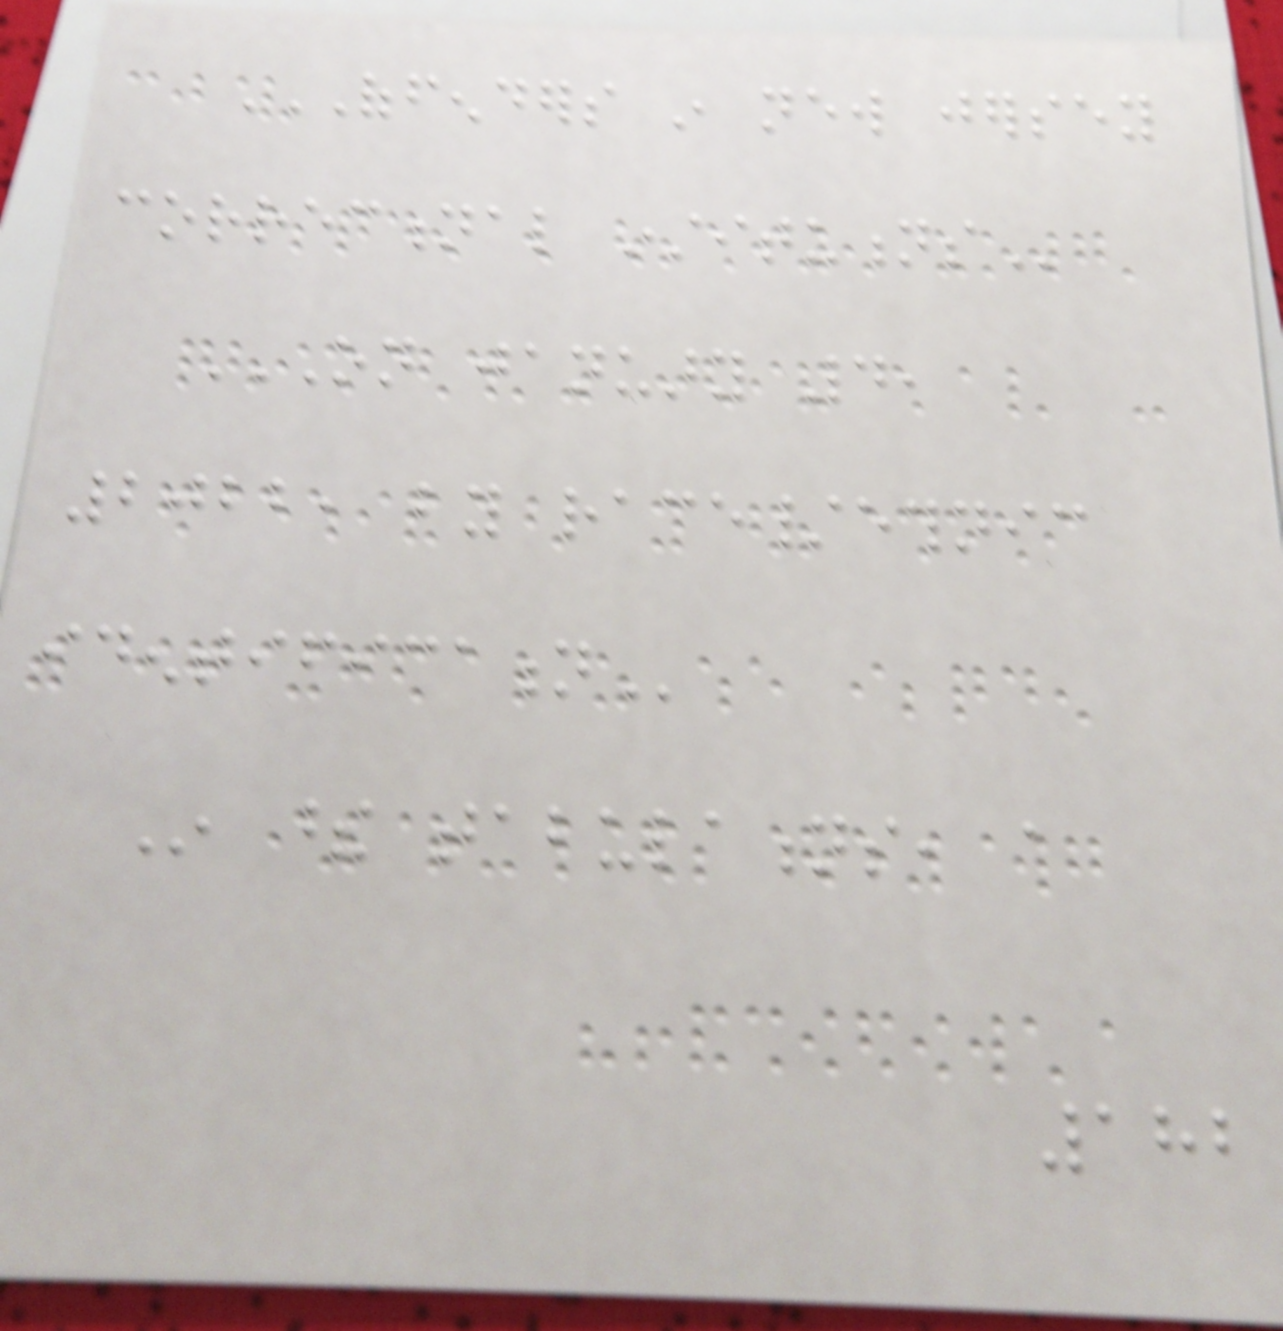OFFENDERS IN NEW JERSEY
CORRECTIONAL INSTITUTIONS
ON JANUARY 4,
2022, BY RACE/ETHNIC
IDENTIFICATION
In these tabulations, a
182
